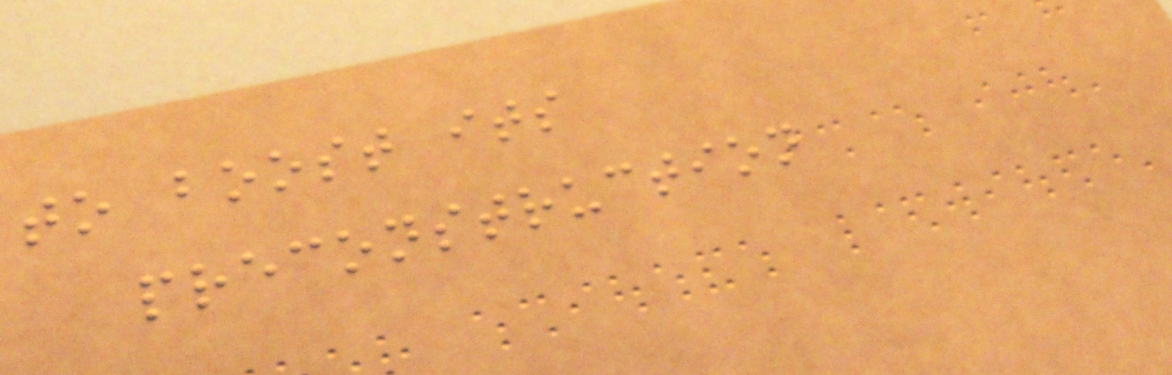to boost its
preconstruction
